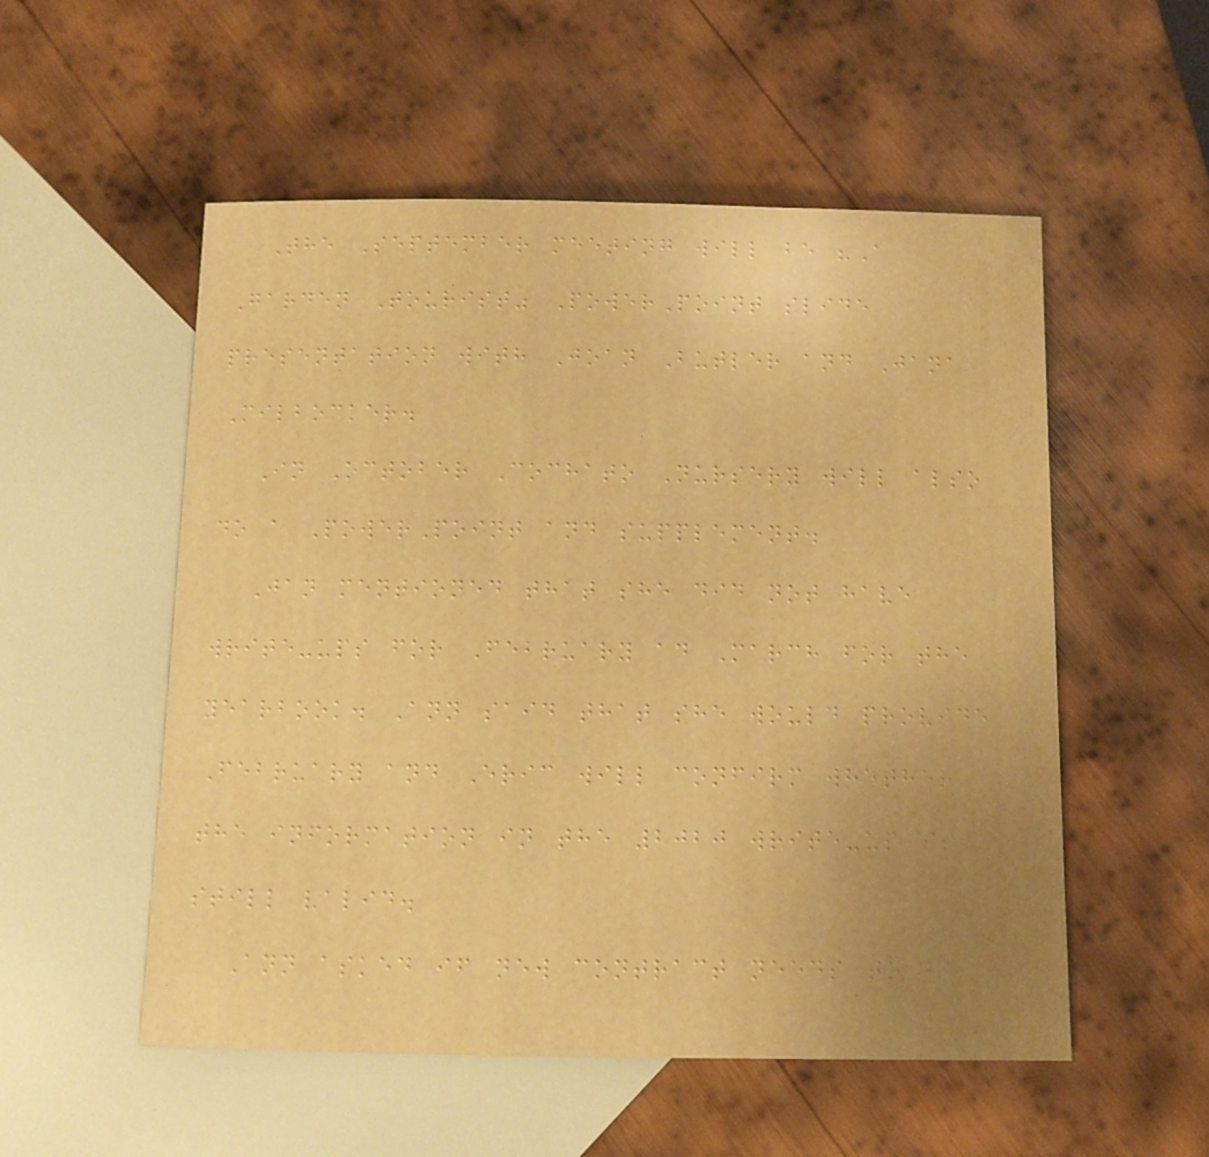The September meeting will be "A
Garden Tourist" PowerPoint slide
presentation with Joan Butler and Jana
Milbocker.
In October Cochato Nursery will also
do a PowerPoint and supplement.
Jan mentioned that she did not have
write-ups for February ad March for the
yearbook. Ann said that she would provide
February and Eric will confirm whether
the information in the 2020 write-up is
still valid.
Ann asked if new contract needs to be
